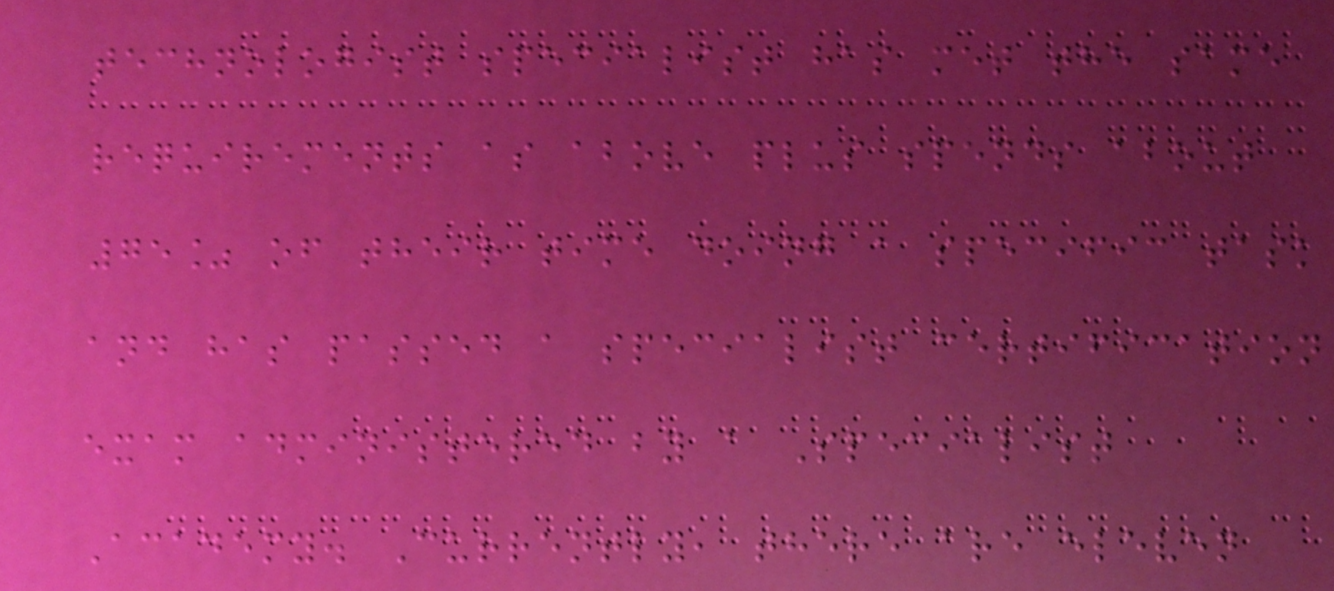technologist specialist has met the same
requirements as above plus spends about
75% of their time doing a specific task
and has passed a specialist certification
exam administered by a Specialist
Academy. Currently, there are eleven
